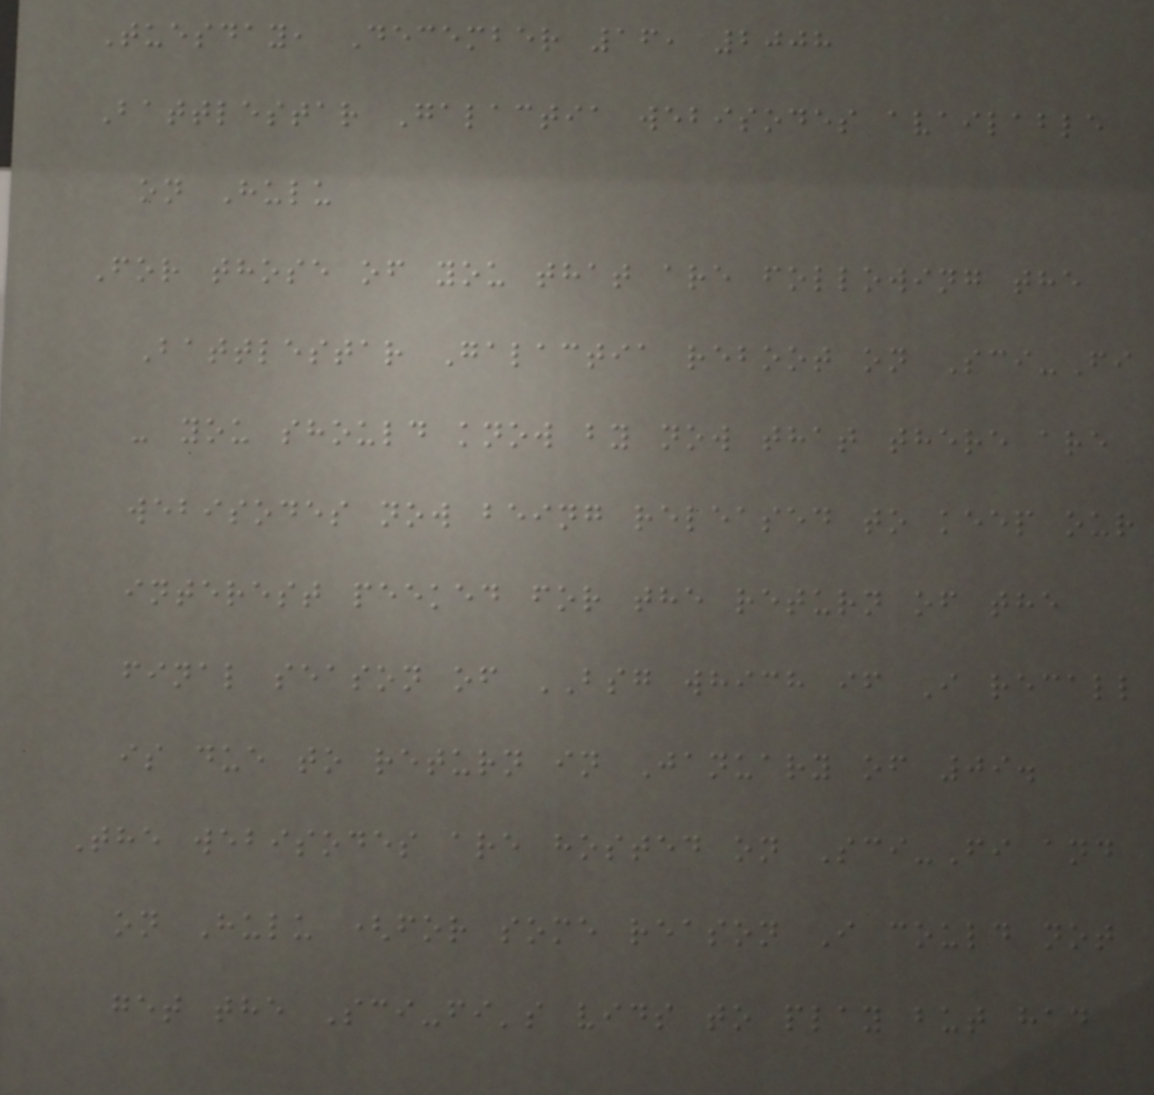Tuesday, December 16, 2008
Battlestar Galactia webisodes available
on Hulu
For those of you that are following the
Battlestar Galactia reboot on Sci-Fi
- you should know by now that there are
webisodes now being released to keep our
interest peeked for the return of the
final season of BSG which if I recall
is due to return in January of 09.
The webisodes are hosted on Sci-Fi and
on Hulu (for some reason I could not
get the Sci-fi's vids to play but had
